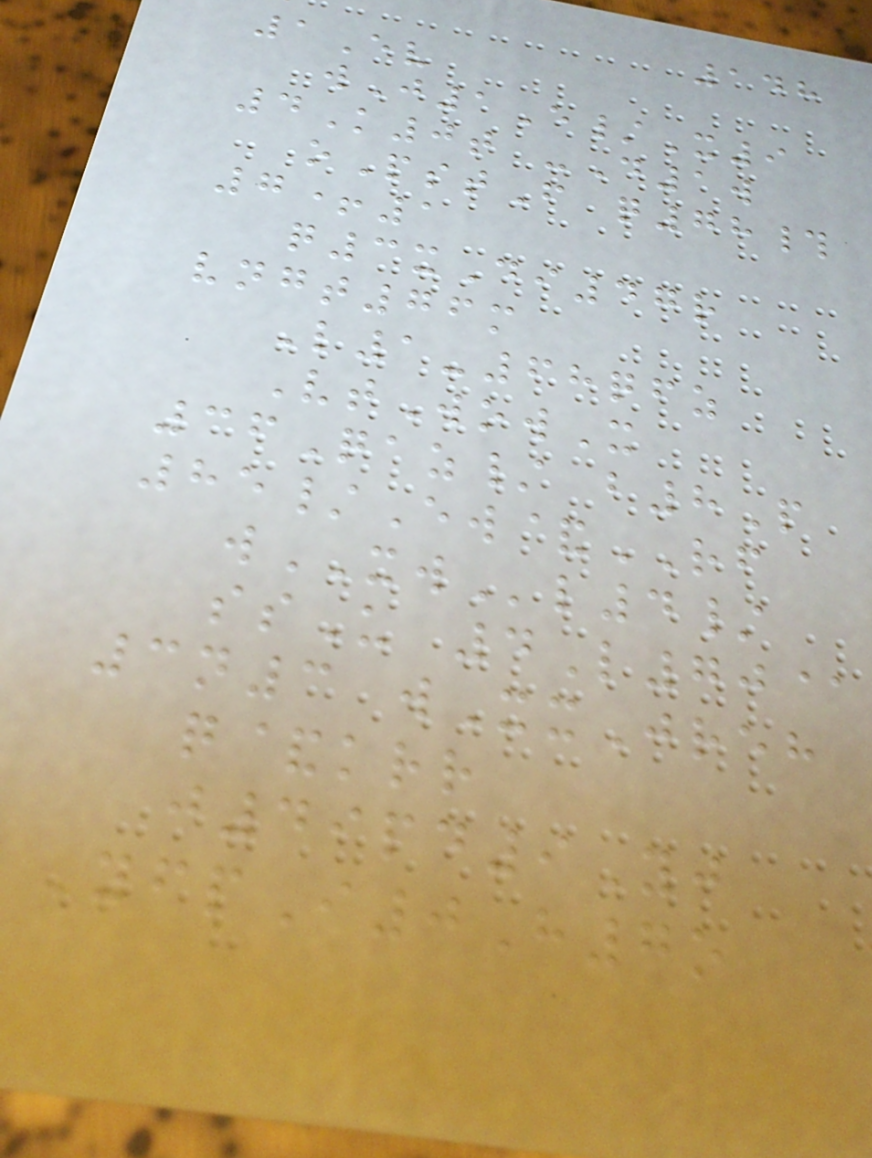148
1Ev
wJ1E/X9
4K0t -D1w
oPstF q78#
7+1
q3xDi47r
vngt76m
L1-68qfz
VtWowX
36Qaz/ b8P
85/Ew&RF
wXWl4/
ssU 4L70@
3n3 wXxJreh
q&krr
j49pd9Yj
YfpI0H7o
